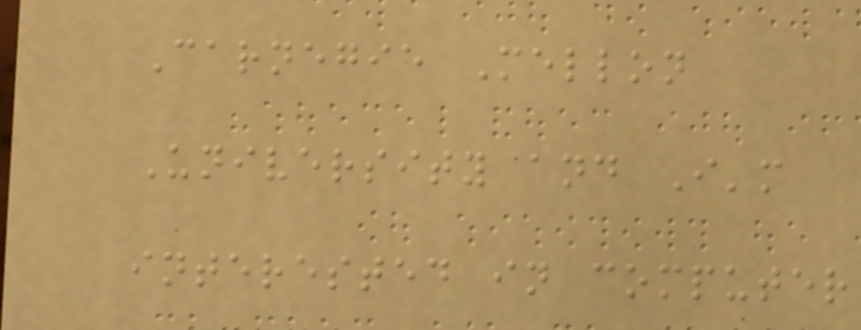Carnegie Mellon
University and I'm
interested in computer
